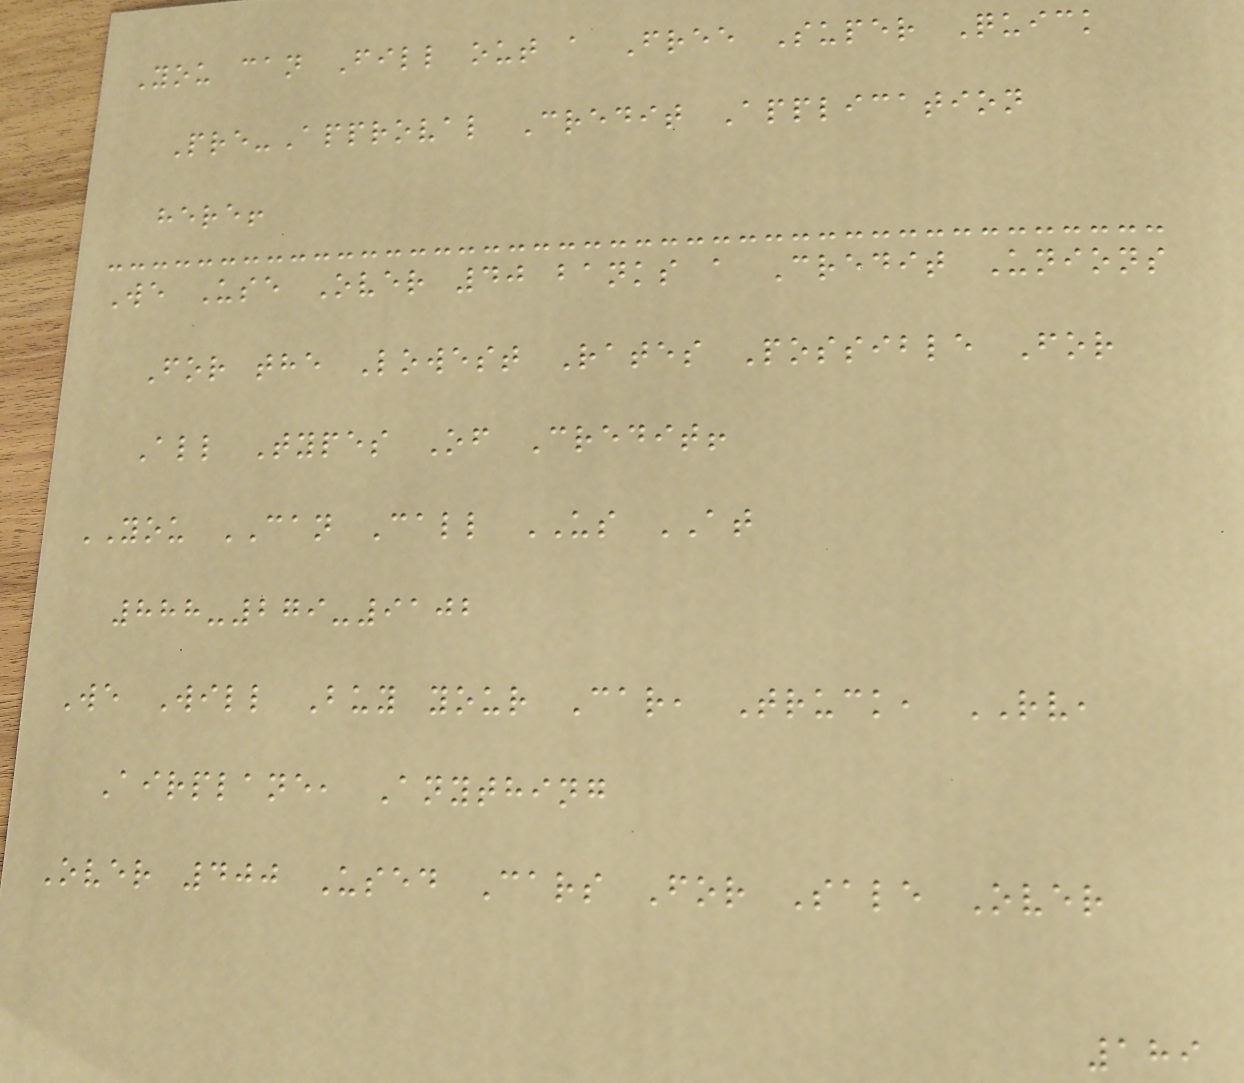You can Fill out a Free Super Quick
Pre-Approval Credit Application
here!
We Use Over 40 banks a Credit Unions
For the Lowest Rates Possible For
All Types Of Credit!
YOU CAN Call US AT
888-279-9102
We Will Buy your Car, Truck, RV,
Airplane, Anything
Over 400 Used Cars For Sale Over
189
